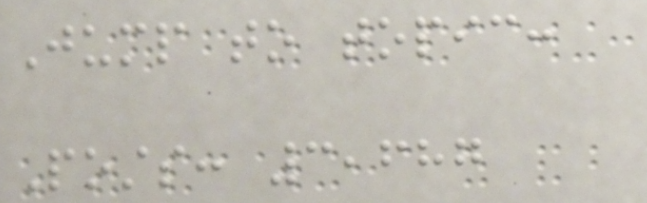Jump to topic:
Posts: 3,687
